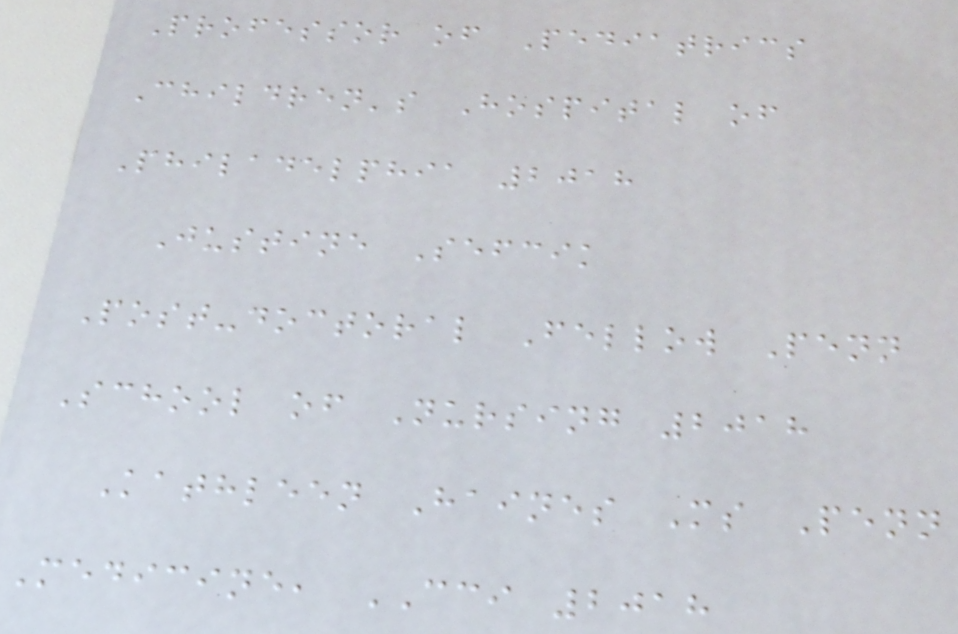Professor of Pediatrics
Children's Hospital of
Philadelphia 2018
Justine Sefcik
Post-doctoral Fellow Penn
School of Nursing 2018
Kathleen Haines Ms Penn
Medicine, CCI 2018
